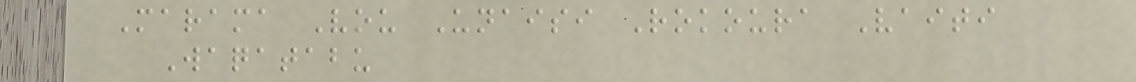Marama Vou Unaisi Rokoura Vaiti
Waqatabu
